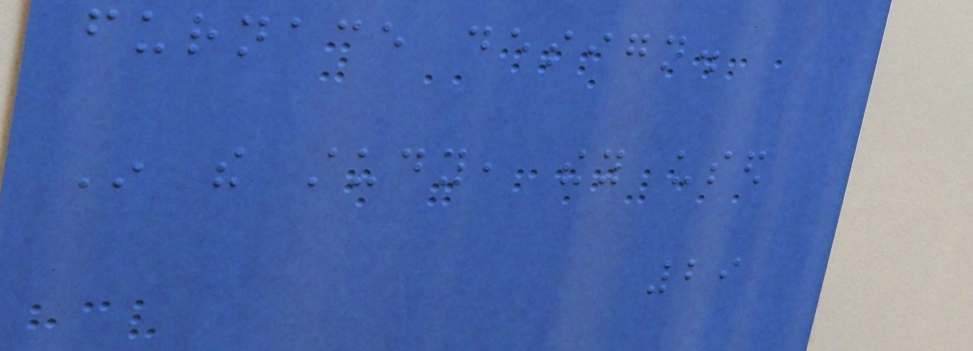furnace design.
In the study, they used
29
